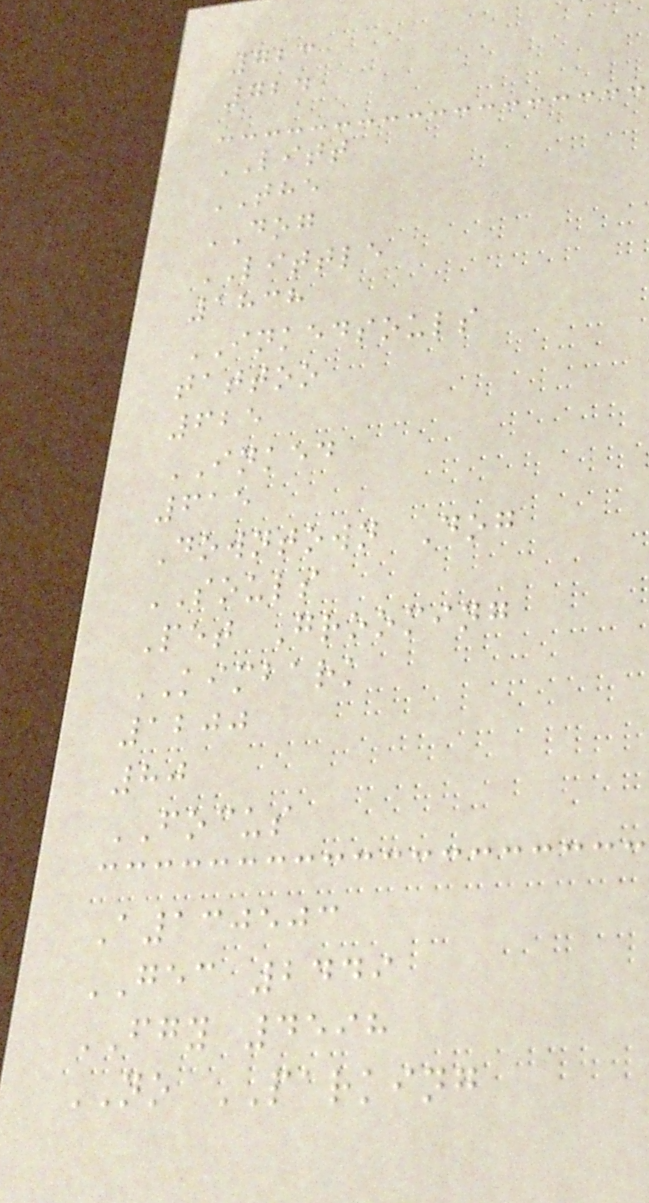723
724
LITT
THE
DOG
LITTLE
1838
INKEDSOULS
tattoo
625
INKED
615
Downtown Dog
SOULS
Pet Grooming
KIMBARK
1200
80
FOCUS
A130503
GEC 2449
FGY 4598
NO PARKING
